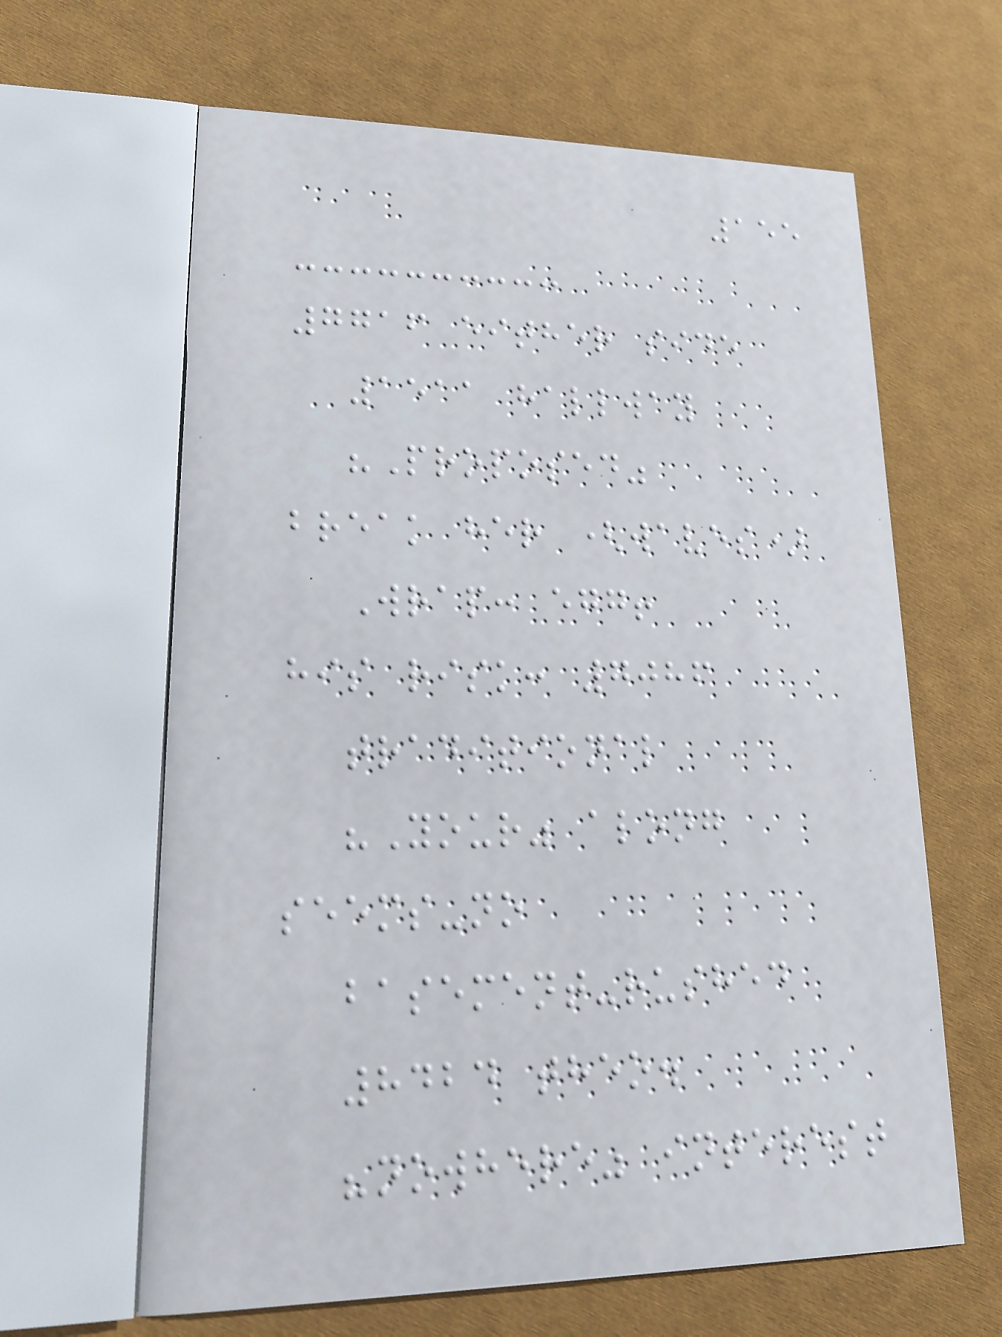155
7716 either side
1511 hallway
"Proposed"
break her (waves)
Wrap: egg!
his risk: 7086
traditional
"Your" along
seems-no
basement-rushed
8424 theo.
"nowhere" interest
